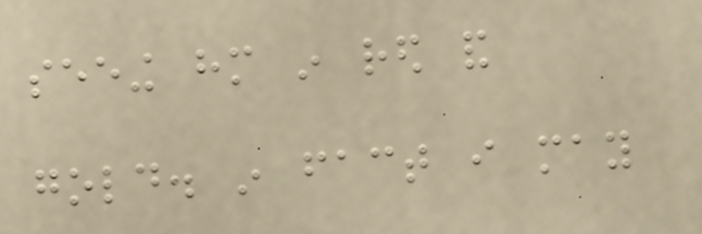seeing him in red and
gold. in fact i may
